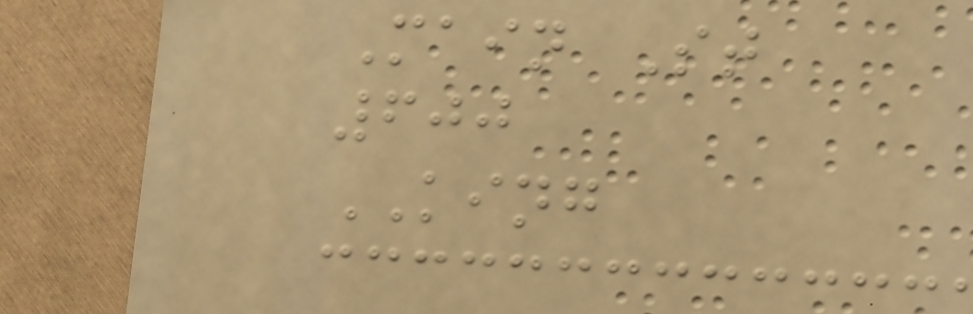Main St
600
KING
